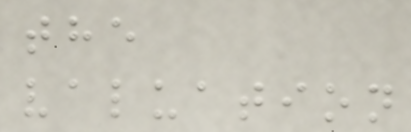the
valuation
